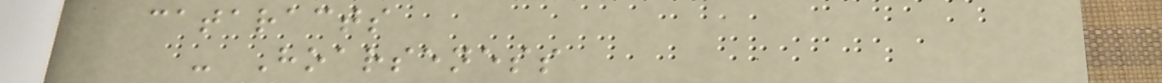cataracts
- Hoarseness
